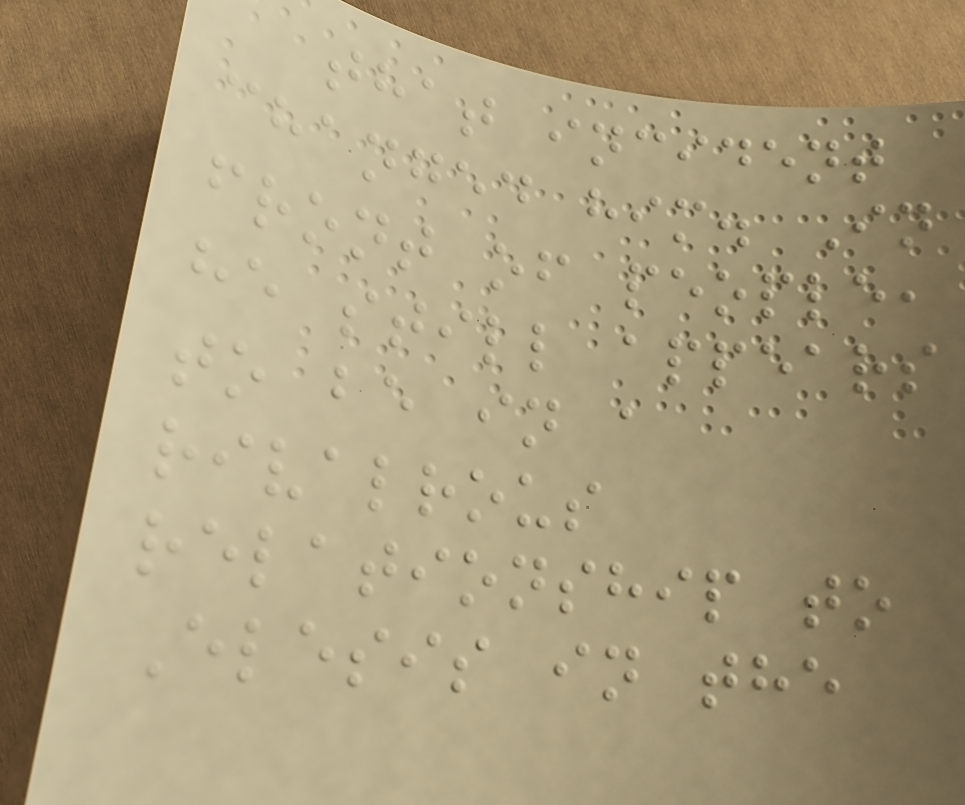that incident
changed him. In
front of people,
he still appears
to be in a
rivalrous
relationship to
Elesis in the
